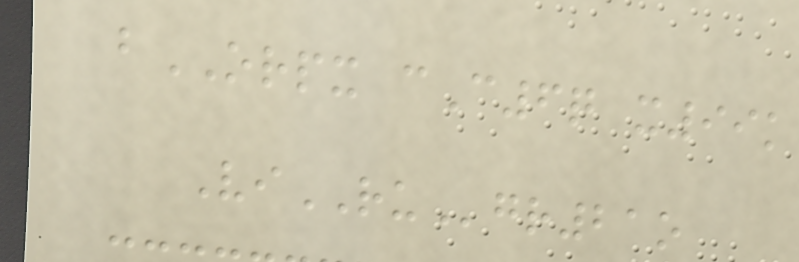bORPX cC6q x99k
ViRUgr21o
